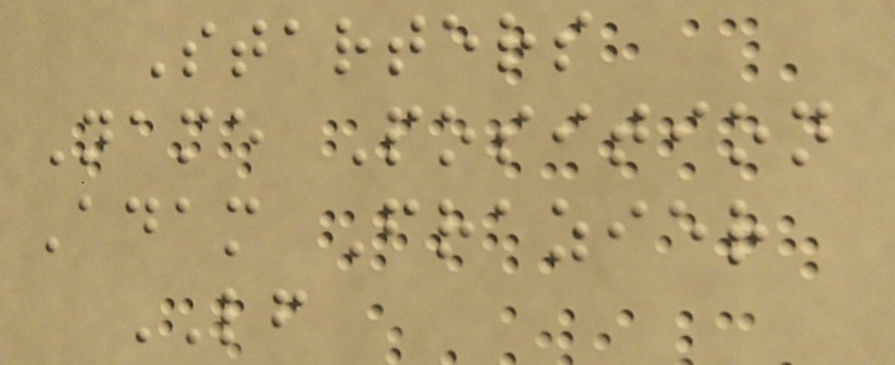Starters
Name Position
Adam Frazier
LF
